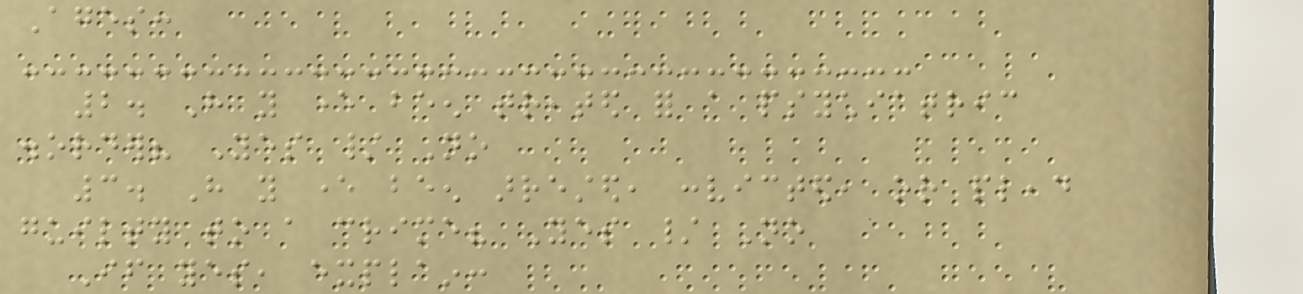Ages:
2. Have you ever been treated for a psychiatric
disorder? Yes / No
3. Have you ever been arrested, convicted, or plead
guilty to a crime? Yes / No
If yes, explain:
